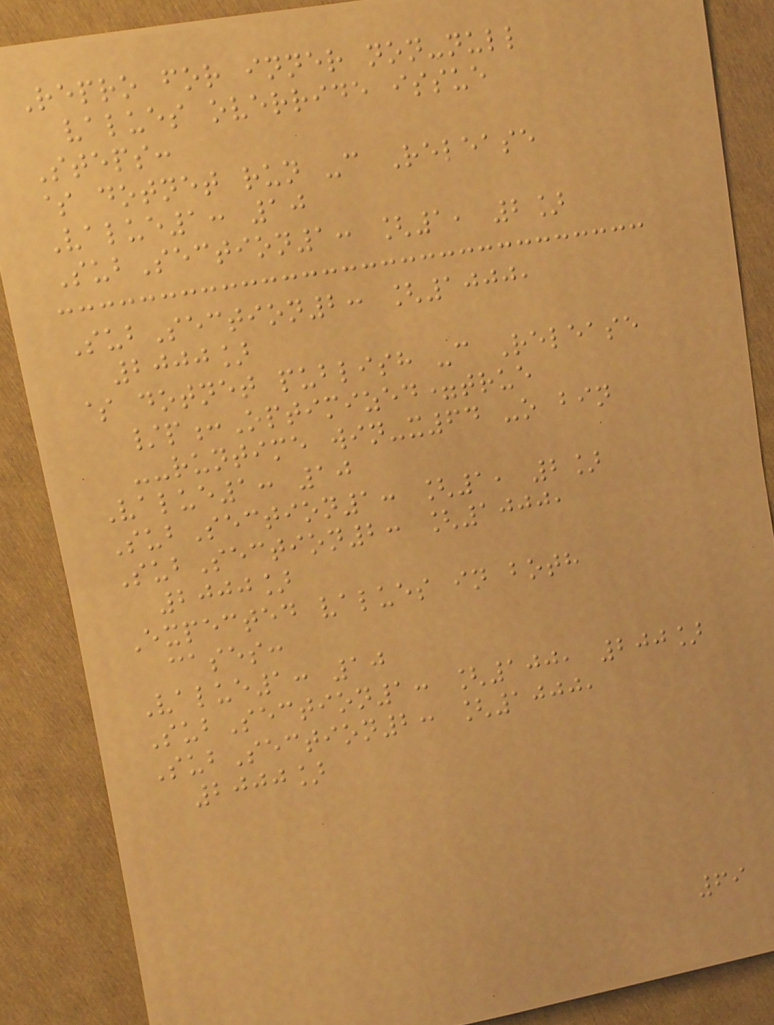Repro for inner non-null
values override issue
Steps:
$ dotnet run -c Release
Value1: 10
SubSection1: [1, 2]
SubSection2: [1000,
2000]
$ dotnet publish -c Release
/p:Optimized=true
--runtime win-x64 -o bin
Value1: 10
SubSection1: [1, 2]
SubSection2: [1000,
2000]
Expected values in both
cases:
Value1: 10
SubSection1: [100, 200]
SubSection2: [1000,
2000]
69
